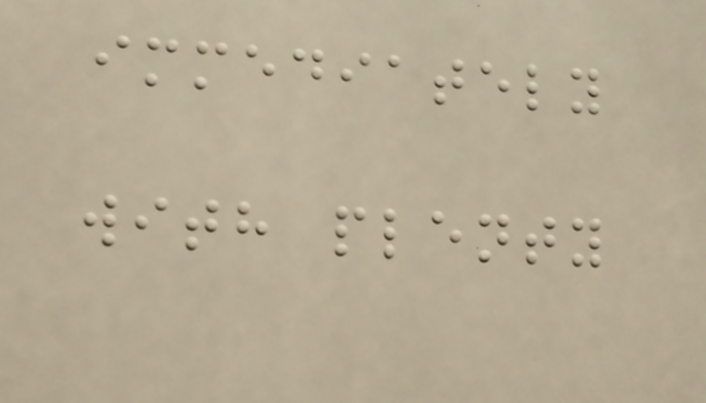immediately
with plenty
